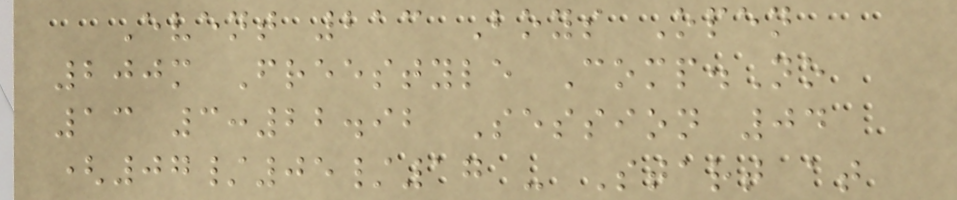Event 213 Boys Open
200m Freestyle Comp.No
13 3:22.92 Session 04
(07/05/17 - Start at
